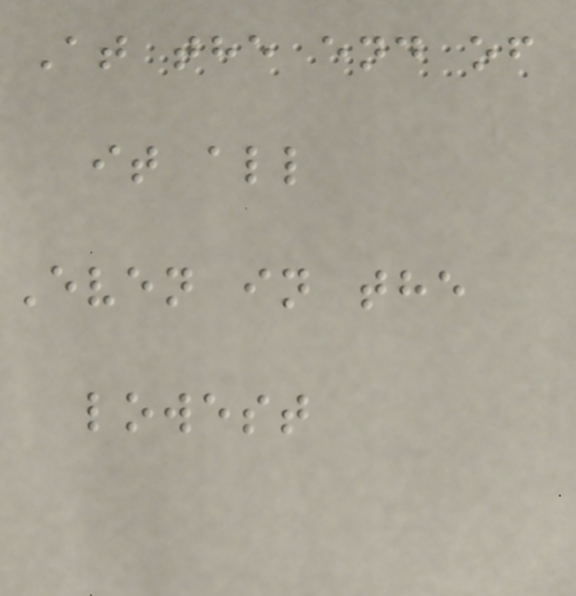At the end of
it all
Even in the
lowest
